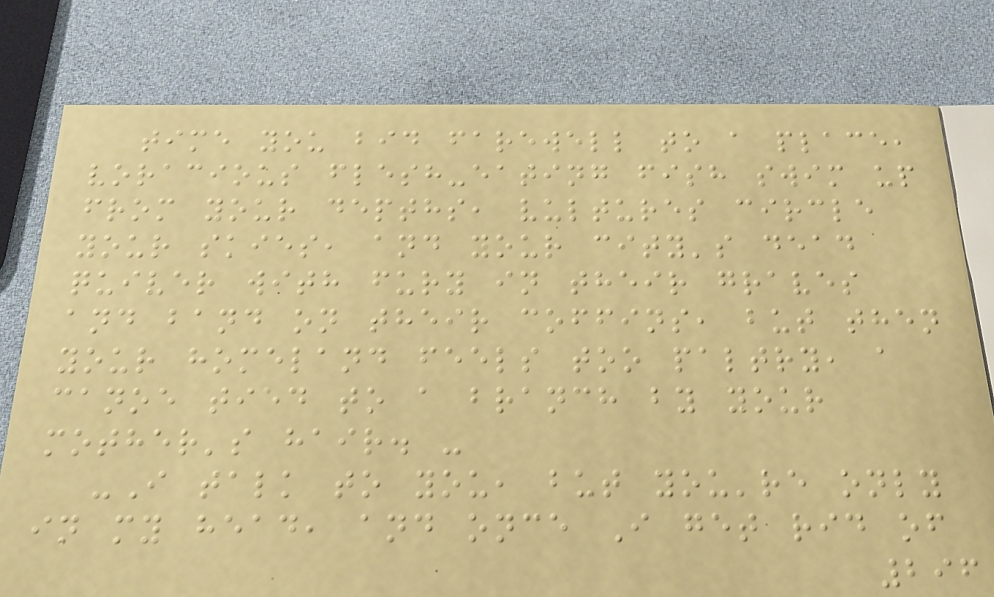time you bid farewell to a place,
voracious flesh-eating fish swim up
from your depths, vultures circle
your skies, and your city's dead
quiver with fury in their graves
and band on their coffins, but then
your homeland feels too paltry, a
canoe tied to a branch by your
mother's hair. -
-I talk to you, but you're only
in my head, and once I get rid of
296
